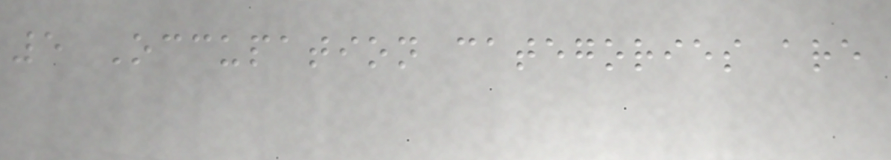5 Occupation categories are
